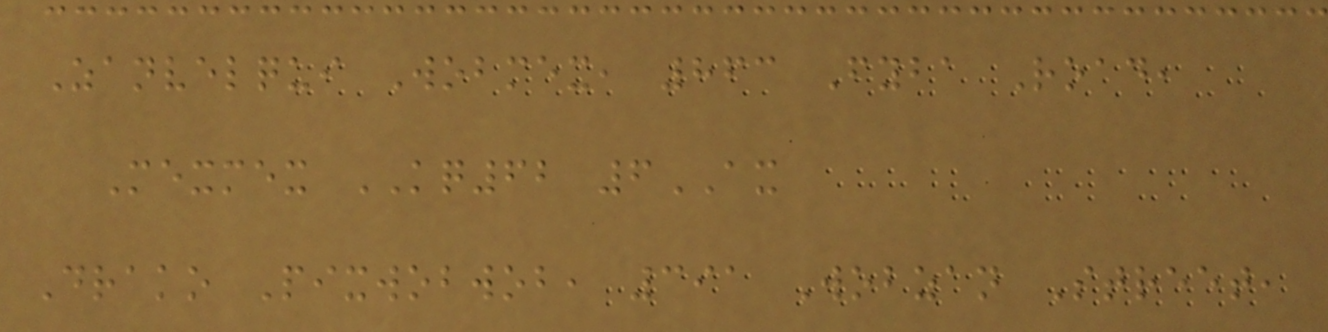Zanvelqui Wobmex, 863 Fyba Road,
Mexmex KQ62 6AX
Drako Pixwobwob, 391 Wobzan Street,
